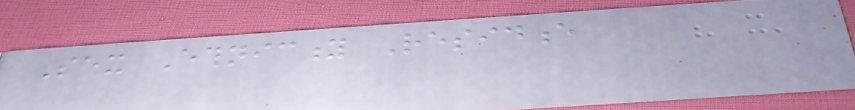Sex Ethnicity Residence
